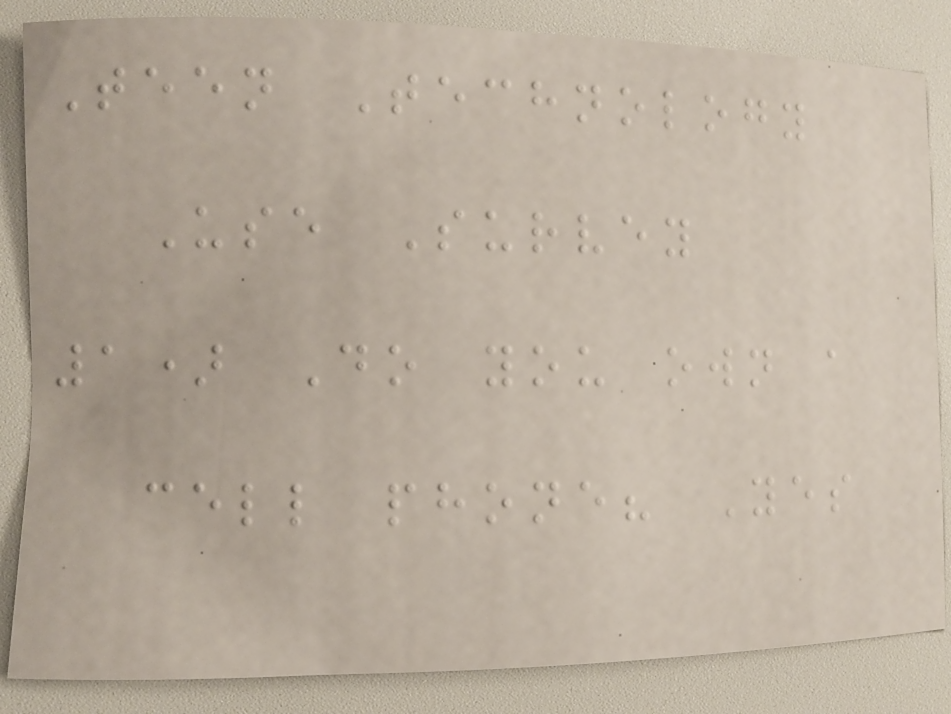Teen Technology
Use Survey
1) Do you own a
cell phone? Yes
